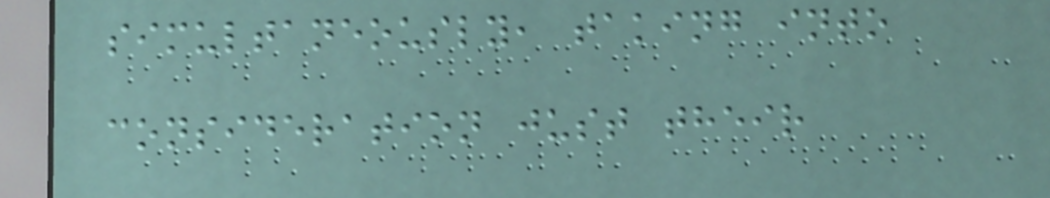simultaneously, taking into
consideration just their
